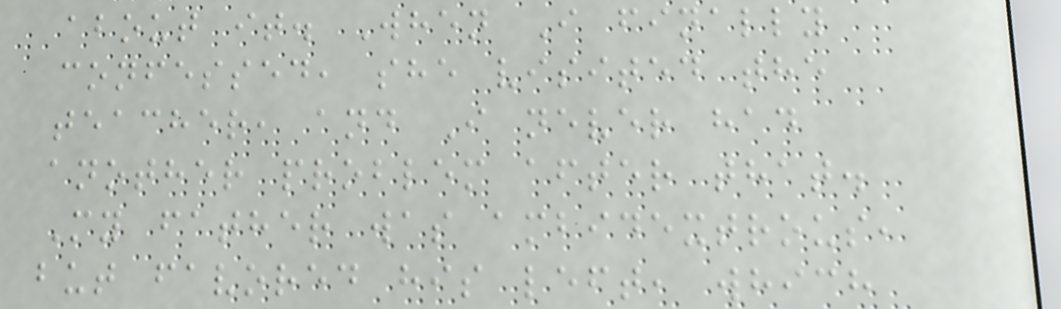about it. When I finally
confessed, she visited the
teacher, and I never had
another problem after that.
My father was ambidextrous,
but favored his left, which
